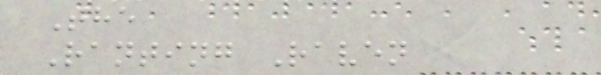The
Ranting Raven
